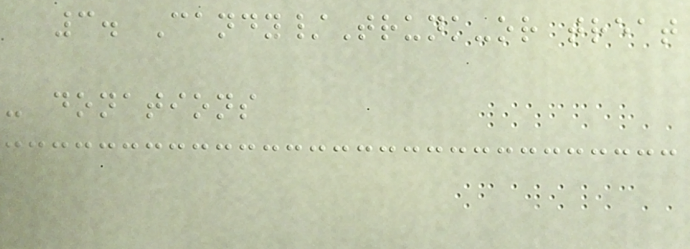3. Candy/Trunk-or treat
- donations
